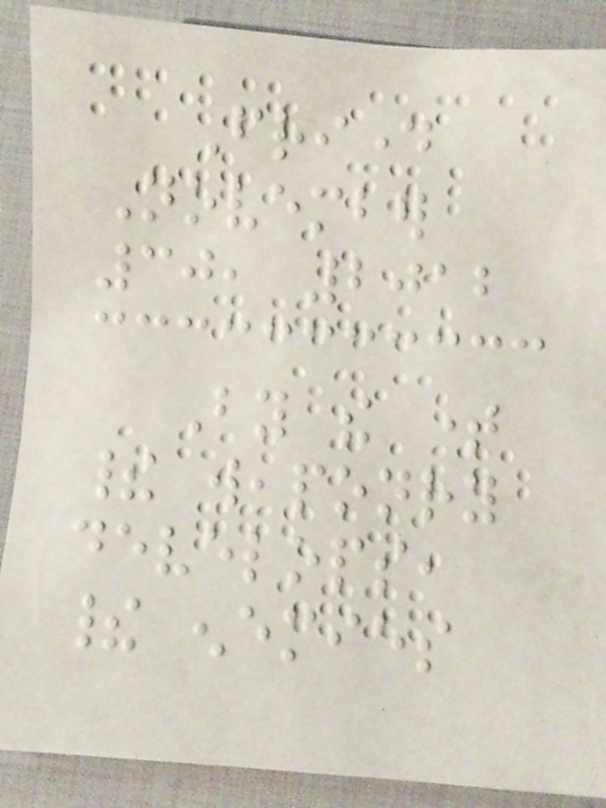Friday
November
30, 2012
By the time
their weaponry
develops,
their enemies
